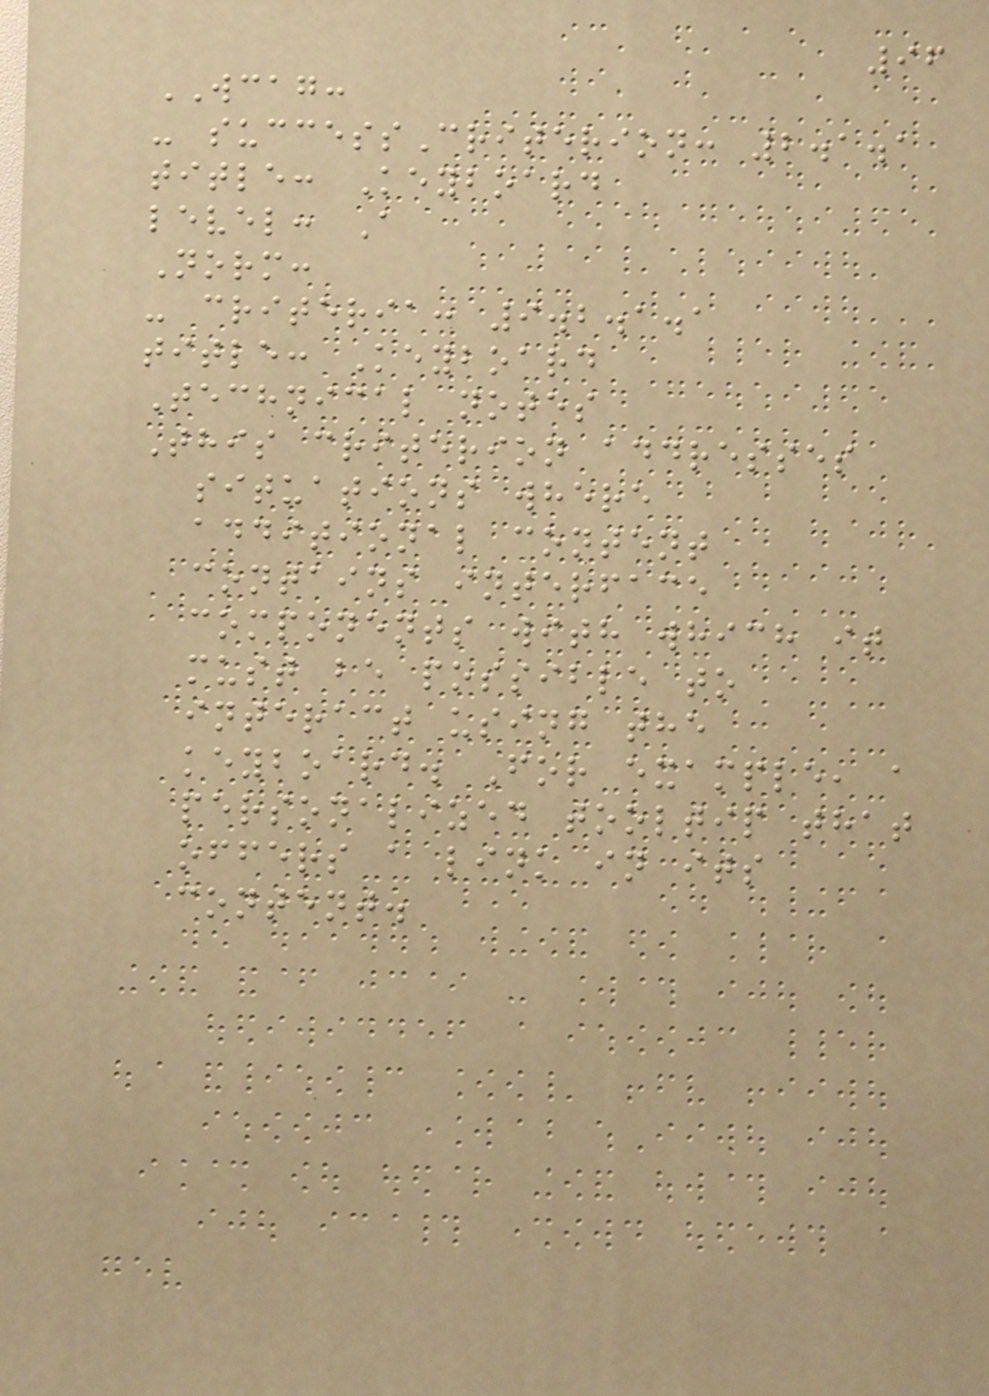96
WCAG:
- successCriterion: 2.1.1
title: Keyboard
level: A
Norm:
- criteria: 9.2.1.1
title: Keyboard
Technical notes
This criterion addresses
situations where
additional content
contains interface
components with which it
must be possible to
interact using the
keyboard. For example, a
personalized tooltip that
offers a link in its
content.
